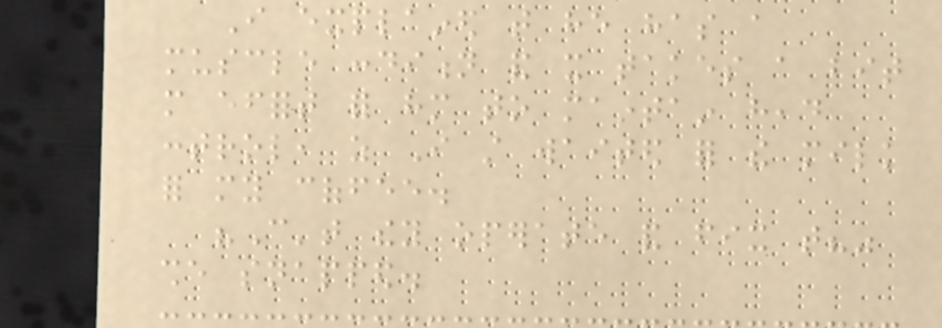I explained that he has a
muscle condition and it takes a bit
more effort for him to maintain head
control, as I still waited for the milk
for my coffee.
"Can't they operate and fix that?"
she snapped.
